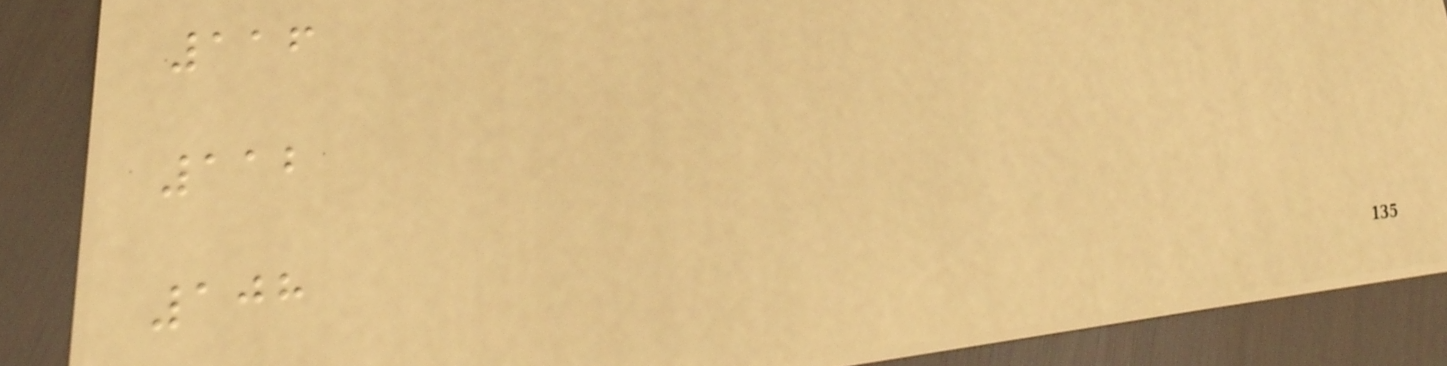116
112
108
